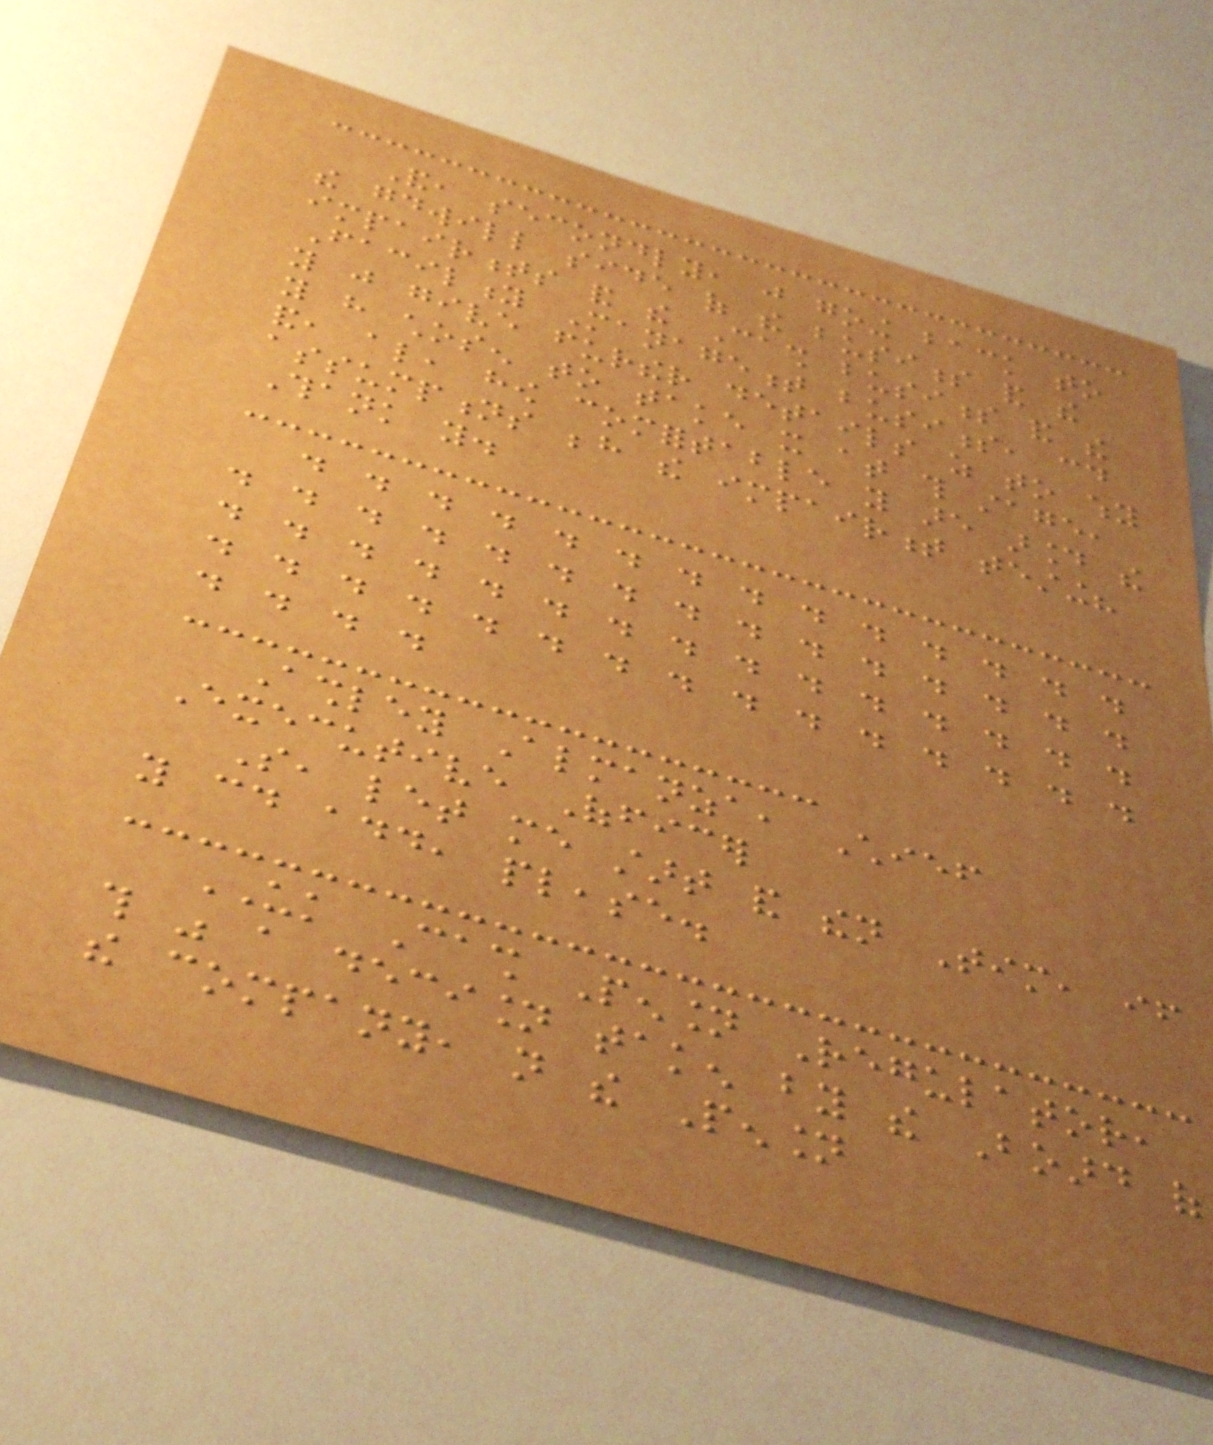And, secondly, just going back to
the goodwill side of the business and the
impairments and the Cash business and the
Facility Management business, could
you just give further details as to why
you have chosen to take it at this stage,
and, also, how comfortable you are around the
assumptions behind the impairment testing?
Thank you.
. . . . . . . . . . . . . .
. . . . . . . . . . . . . . .
. . . . . . . . . . . . . . .
. . . . . . . . . . . . . . .
. . . .
Ashley Almanza, Chief
Executive Officer
So, let me start and then Tim, if
you could add, please.
UK Cash Pension Regulator,
this was a decision taken by the Board of
the company, not the Pension
